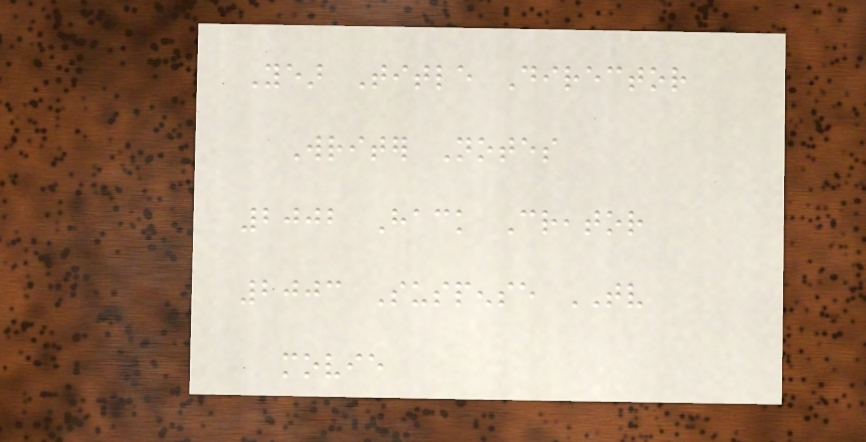Year Title Director
Writer Notes
2002 Hack Creator
2003 Suspense TV
movie
